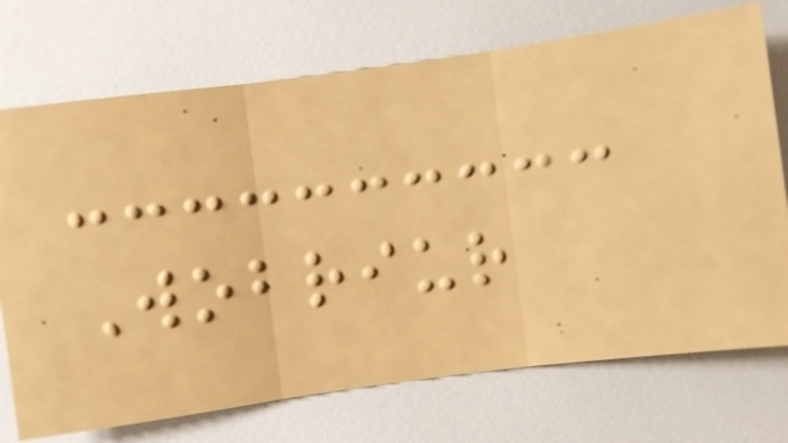Wobriur
